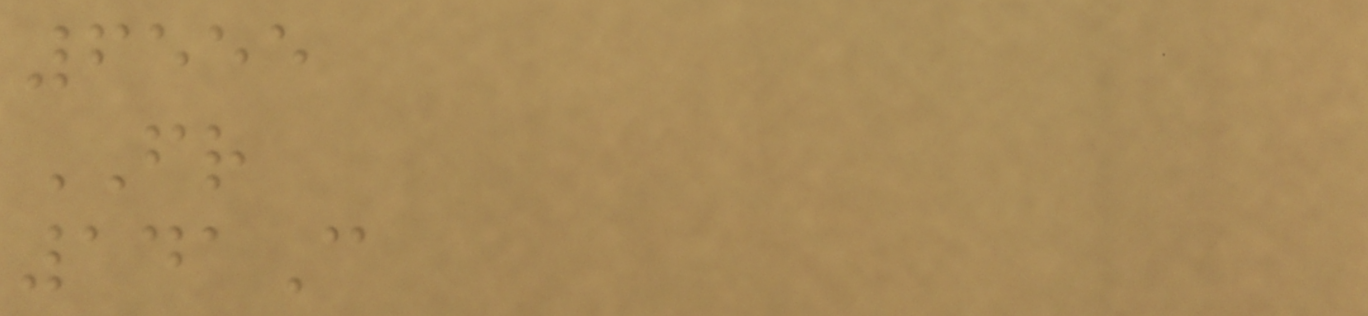6555
FR
141C
